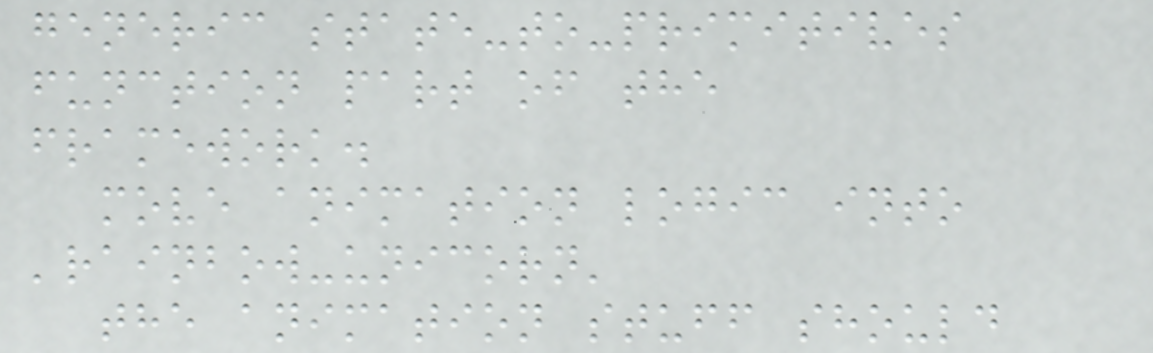generic state-to-primitives
function part of the
framework.
move animation logic into
'rainbow-unicorn'
the animation stuff should
